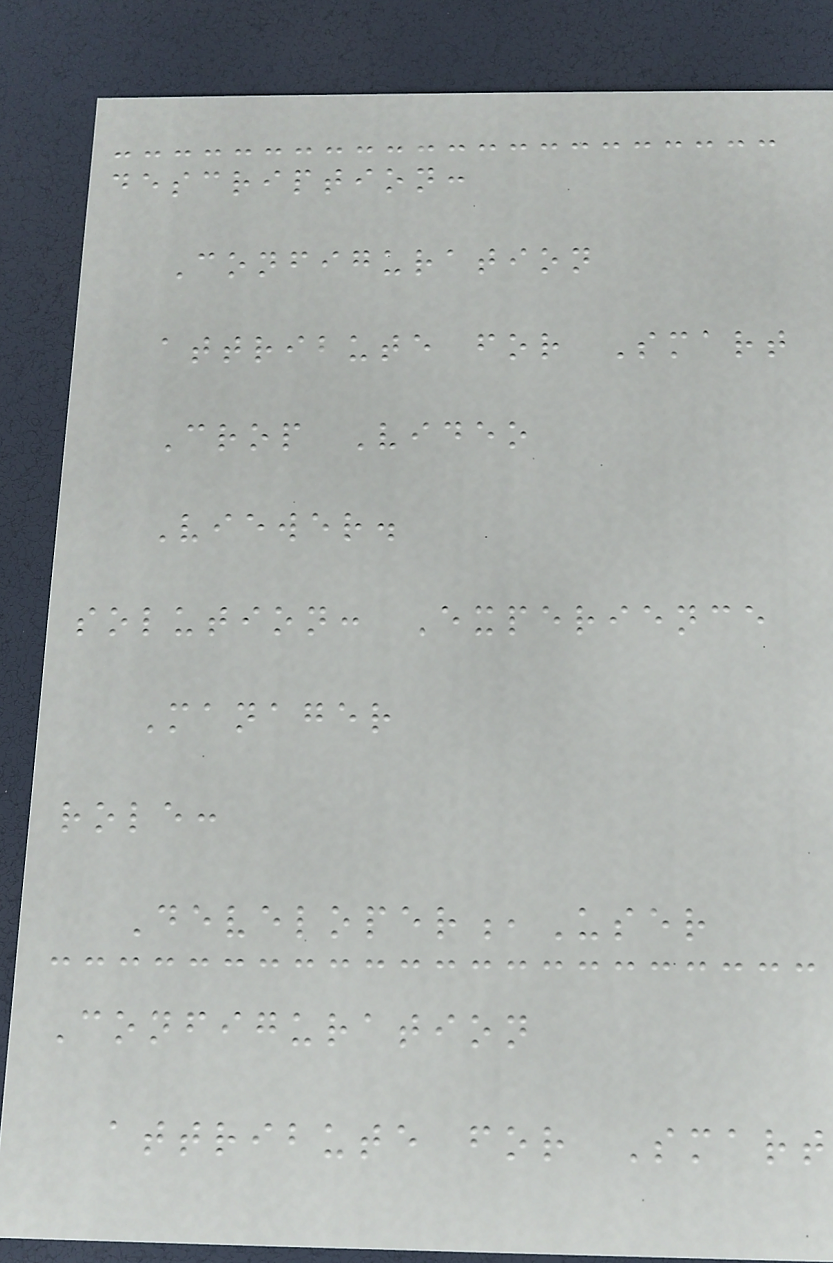description:
Configuration
attribute for Smart
Crop Video
Viewer.
solution: Experience
Manager
role:
Developer,User
Configuration
attribute for Smart
